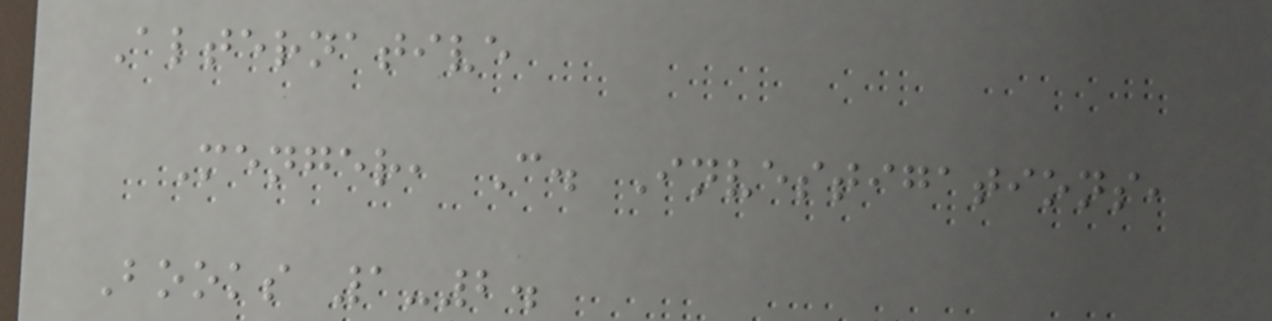Alternative
Menger, C. Investigations,
Books 1-2.
